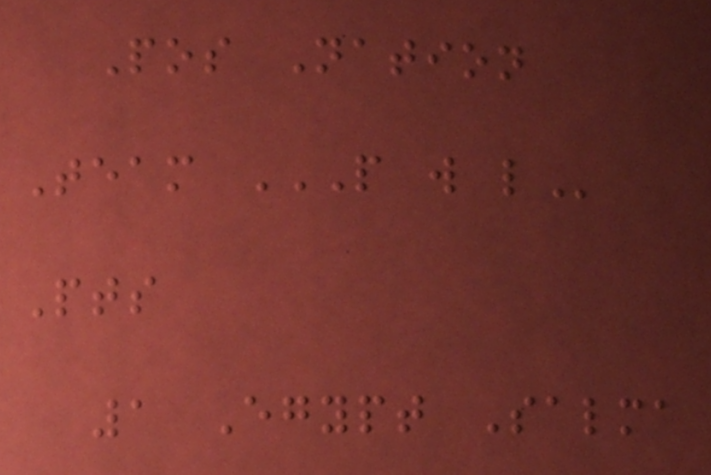Pos Nation
Team P W L
Pts
1 Egypt Salma
